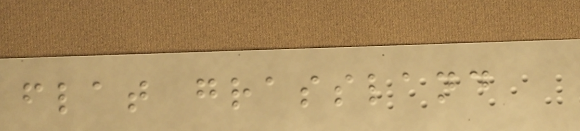flat grassland
